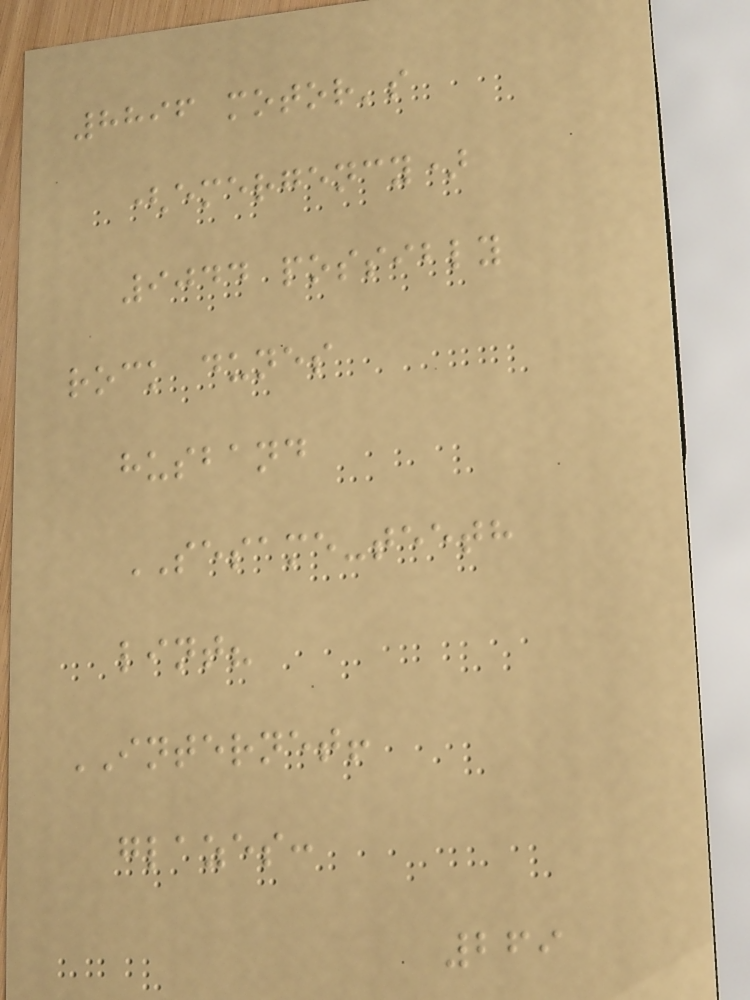8896 motor's
(emergency)
9044 possibly
rock dunes
husband
SESAME-teeth
lint?
INTERNET!
glazes:
269
